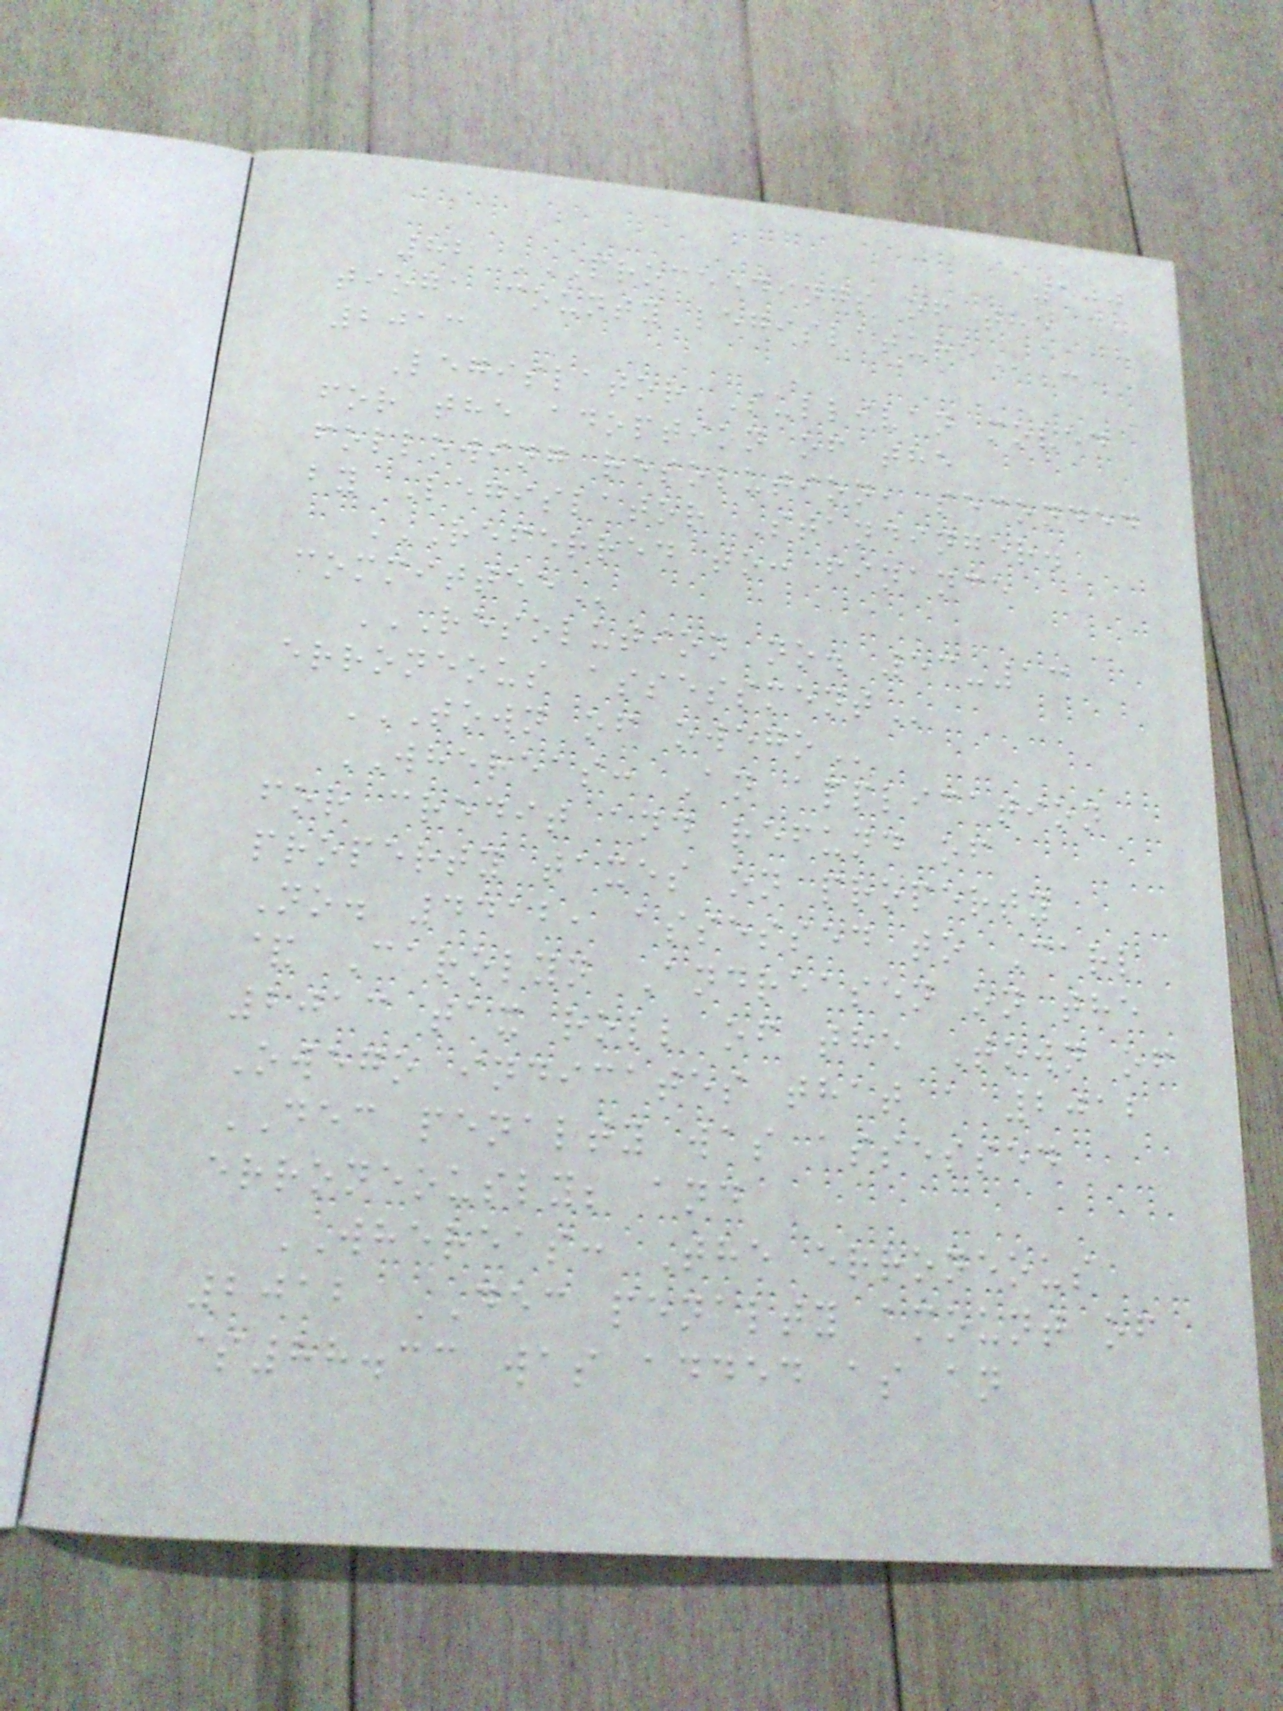100
82 PROCEEDINGS OF THE
TIOGA COUNTY LEGISLATURE -
2013
Legislator Sullivan moved
for the adoption of the
following resolution, seconded
by Legislator Standinger.
REFERRED TO: FINANCE
COMMITTEE
RESOLUTION NO. 53-13
ERRONEOUS ASSESSMENT
TOWN OF OWEGO
WHEREAS: An application
for credit and refund of
property taxes on property
No. 4412, assessed to Carl
& Carolyn Andreasen on the
2013 tax roll of the Town of
Owego indicates that a 2012
DEC penalty was assessed
erroneously; and
WHEREAS: The erroneous
2012 DEC penalty amount of
$88.33 was added as an
